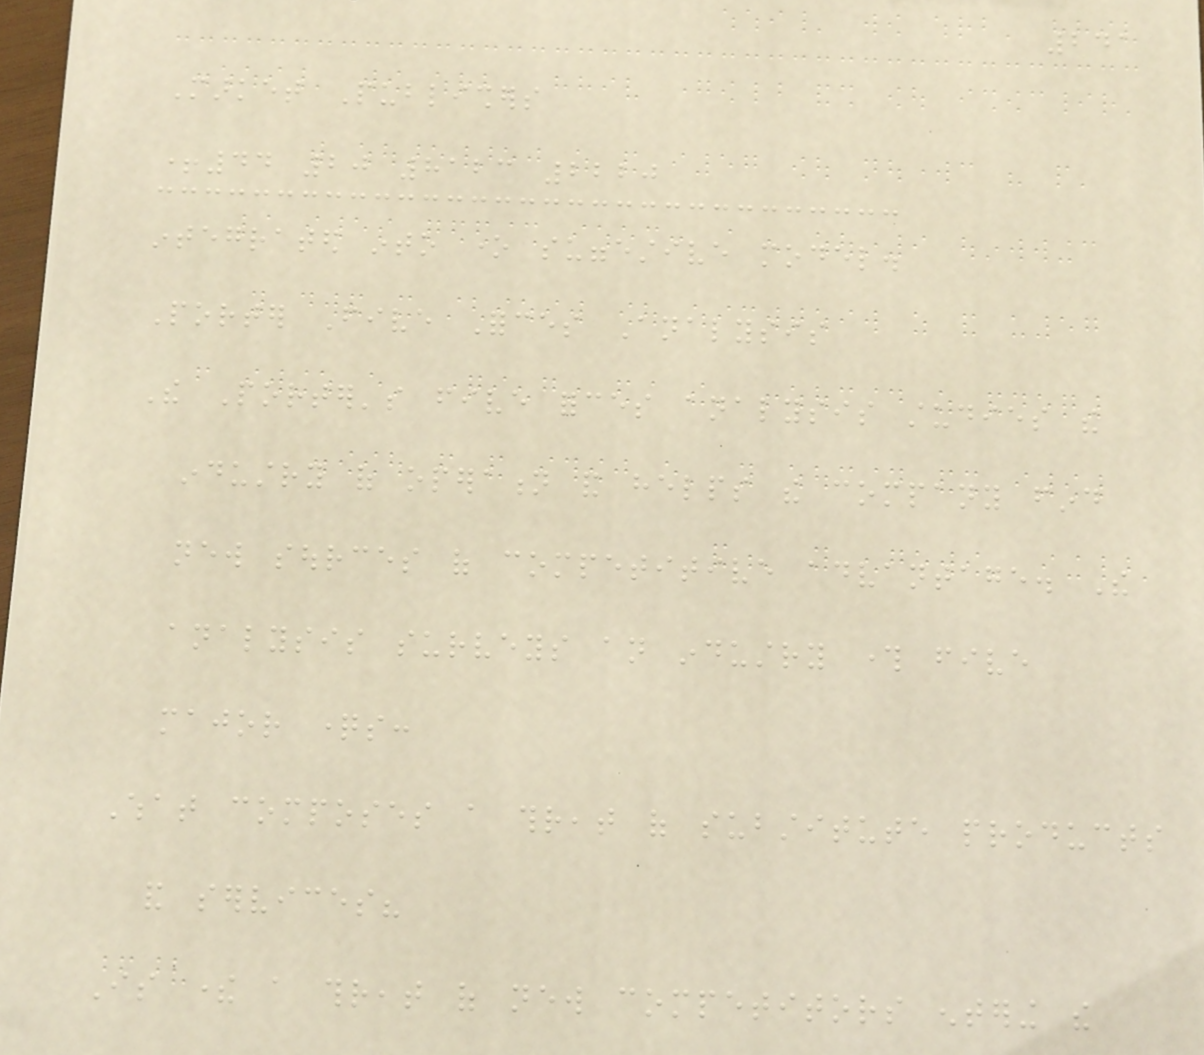241
Market Publishers
+44 20 8123 2220
integrated into one suggestive model.
Porter Five Forces Analysis
The Porter's five forces analysis studies the
industry of operation and helps the company find
new sources of competitive advantage. The
analysis surveys an industry through five
major questions:
What composes a threat of substitute products
and services?
Is there a threat of new competitors entering the
